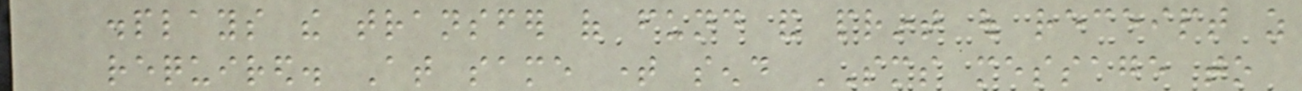displays the transfer of fund and print out receipt as
required. At same time send SMS message to
